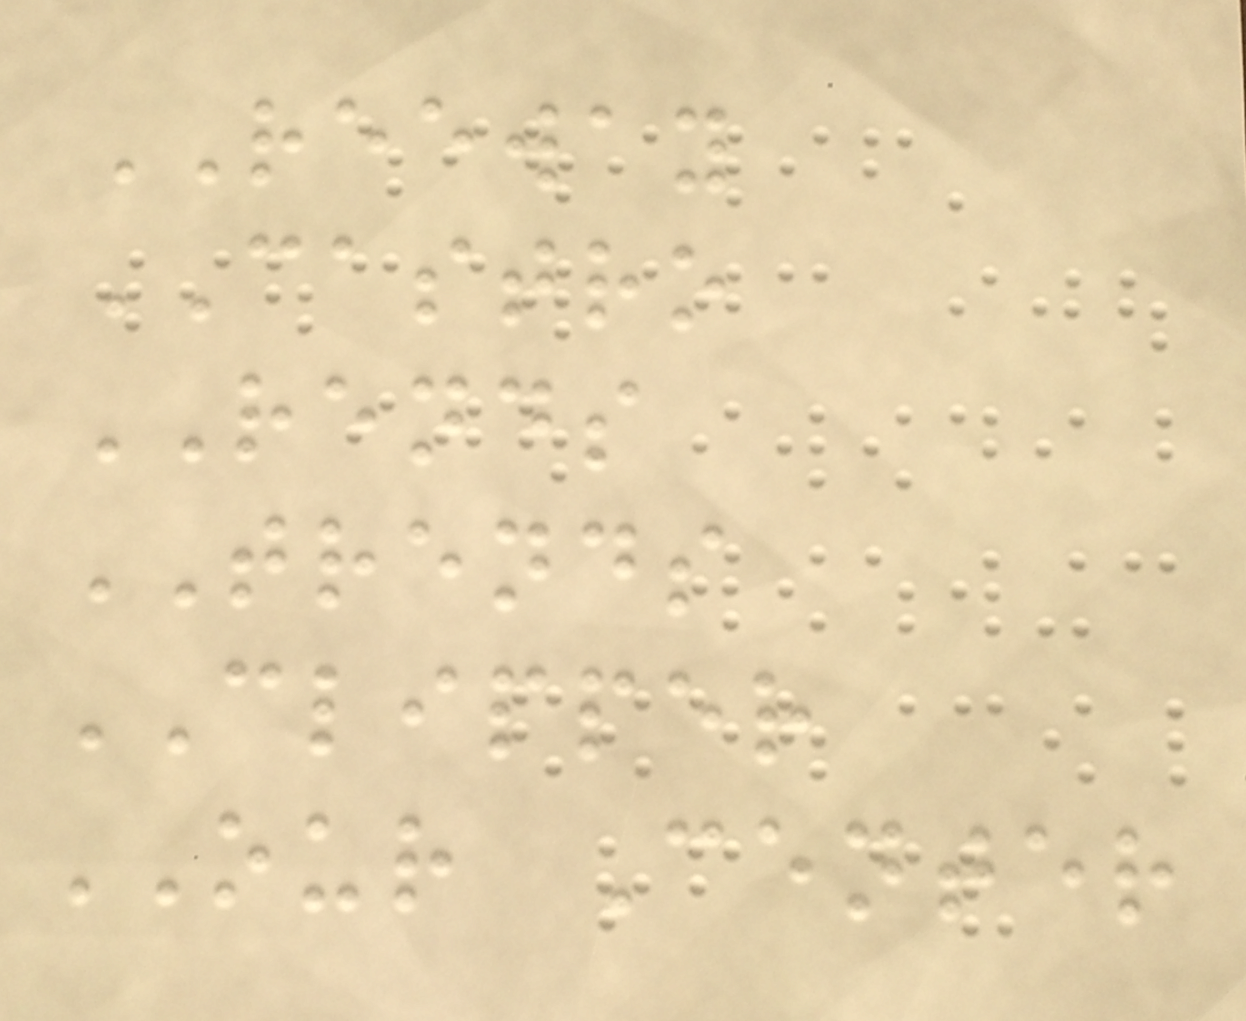REEWAY
CASTRO
RENDS
TRENDS
CLIPPER
OUR Center
